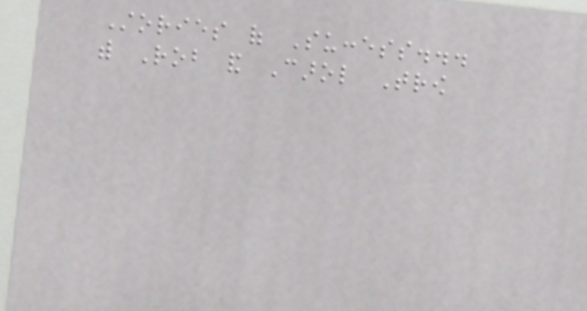Stories of Success...
with Rob and Carol Trow
